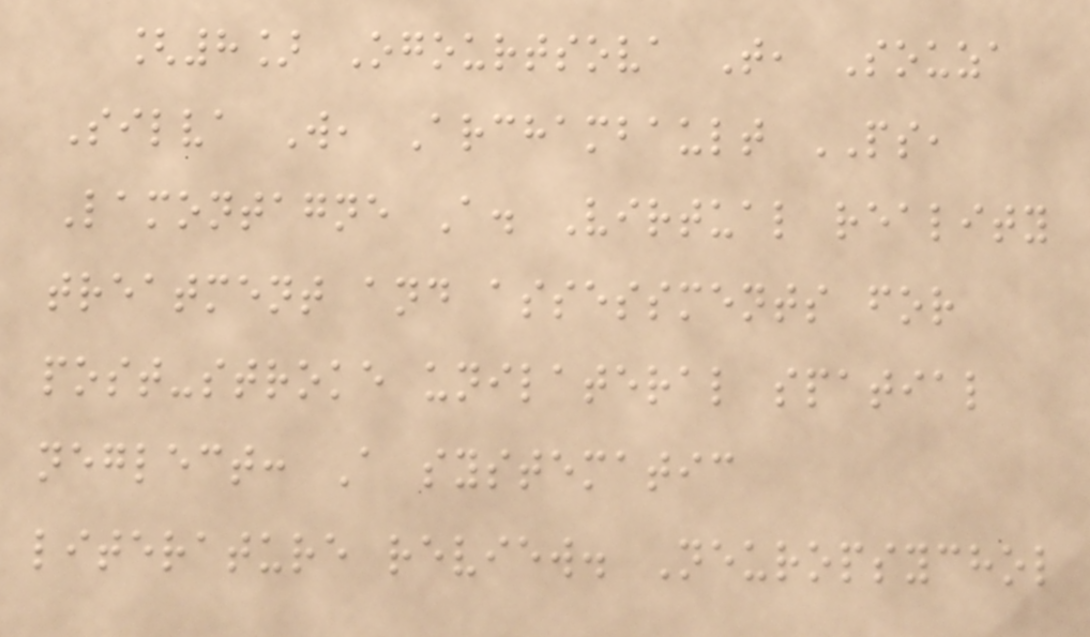[8] Ogourtsova T, Souza
Silva W, Archambault PS,
Lamontagne A. Virtual reality
treatment and assessments for
post-stroke unilateral spatial
neglect: A systematic
literature review. Neuropsychol
